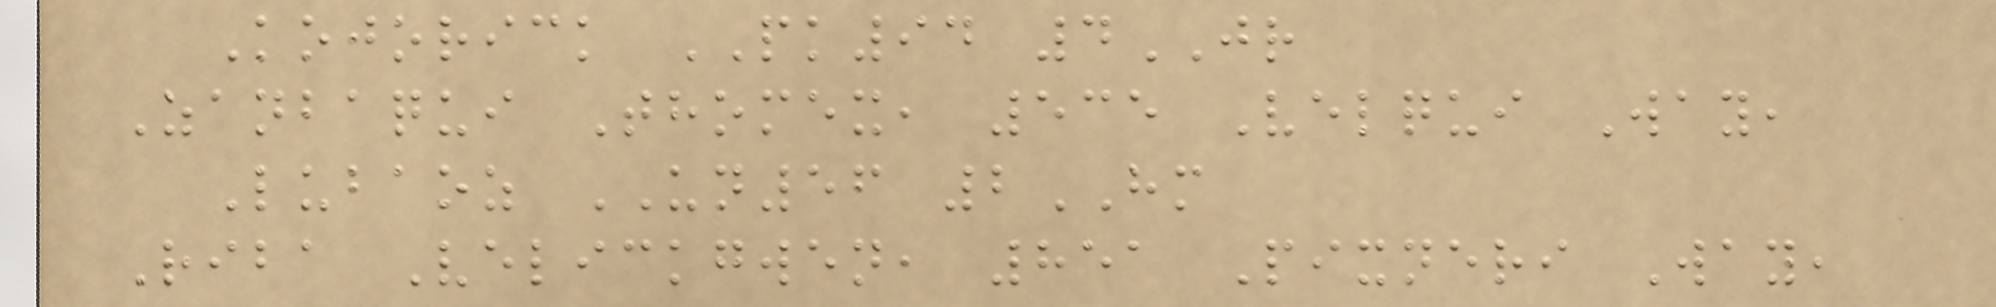Kojorick PK94 4JR
Zanbaqui Thomex, 535 Velqui Way,
Lubaoz UN56 2HM
Riba Velickgwen, 851 Pixneri Way,
